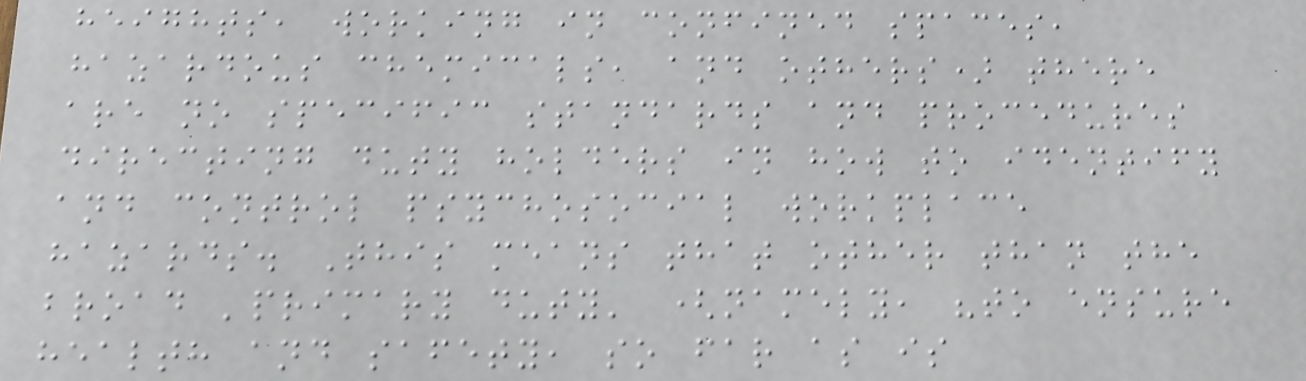heights, working in confined spaces,
hazardous chemicals, and others) there
are no specific standards and procedures
directing duty holders in how to identify
and control psychosocial workplace
hazards. This means that other than the
broad 'primary duty' (namely, "to ensure
health and safety, so far as is
